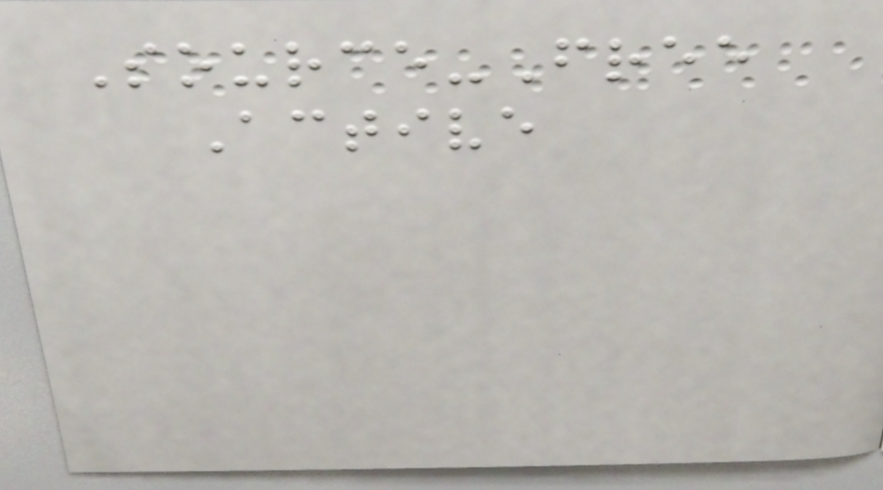Source-Free
Active
